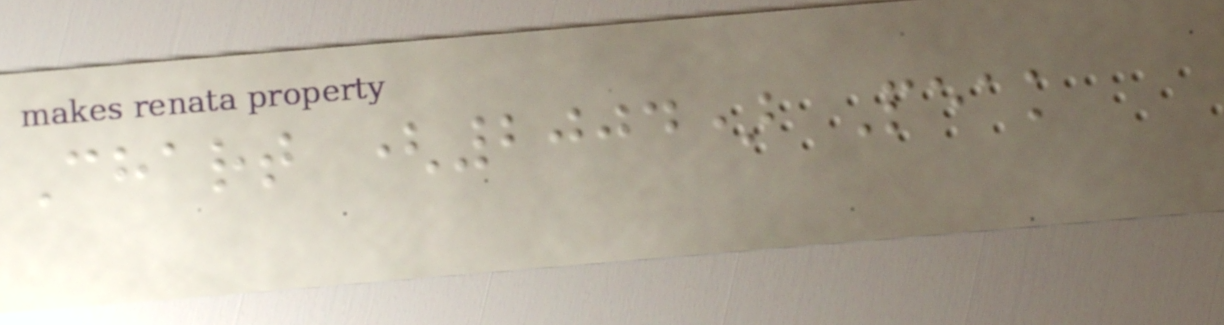Chart (2004) Peak
